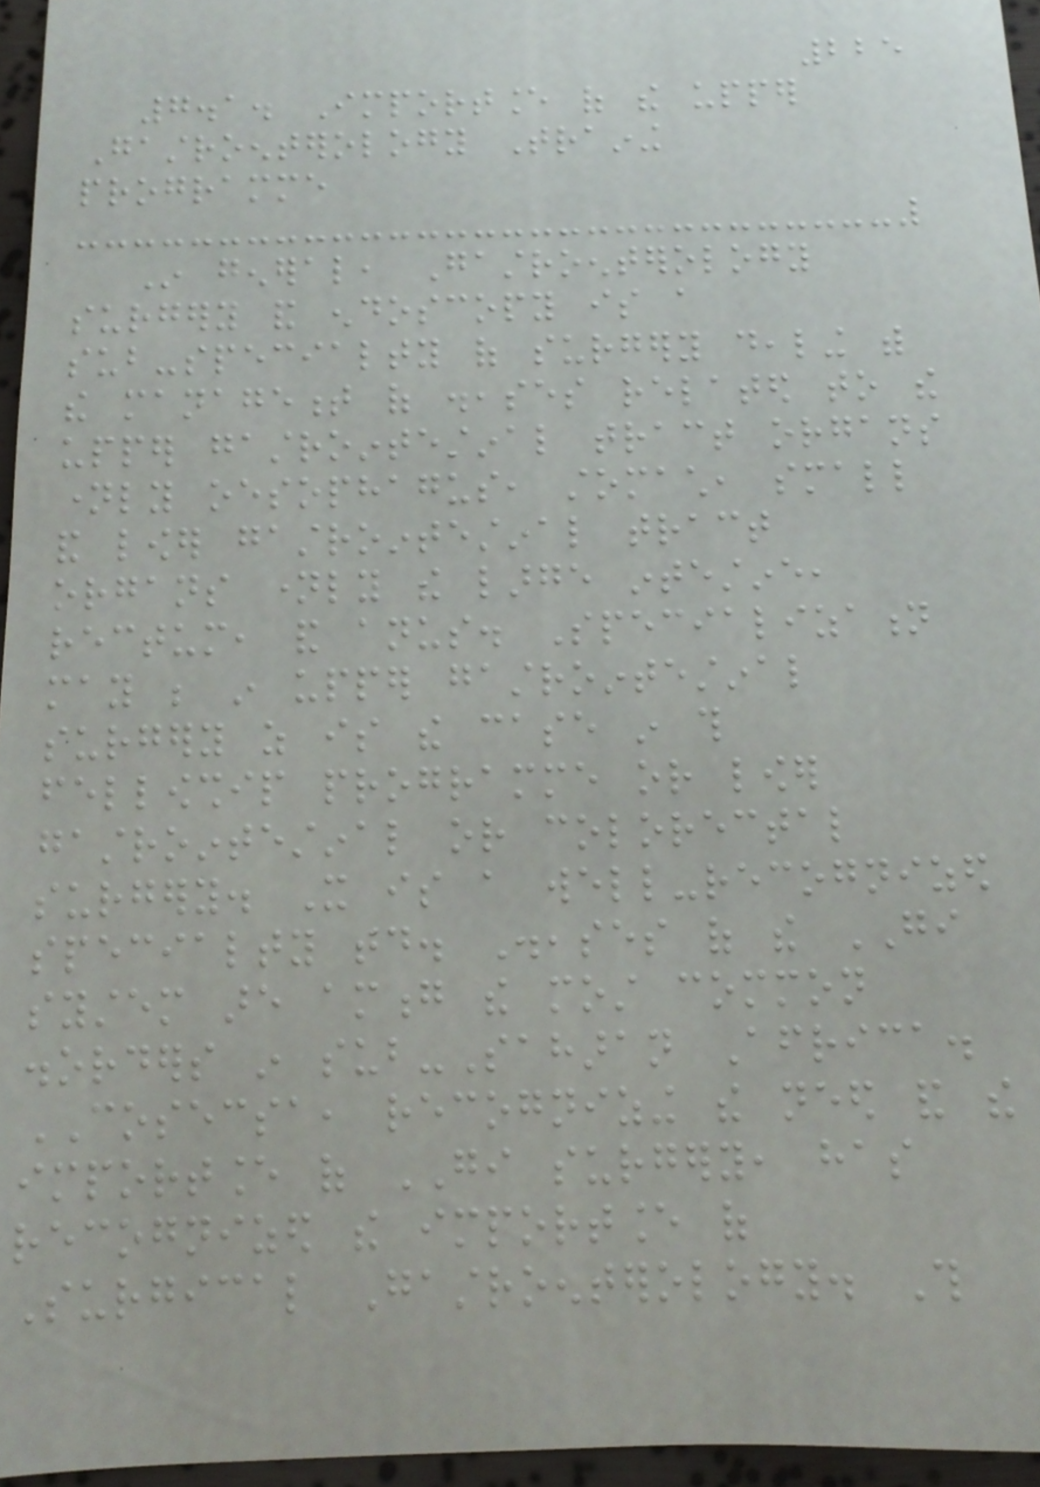225
7.1. Importance of the upper
Gastroenterology Training
programme
In general, Gastroenterology
surgery and endoscopy is a
sub-specialty of surgery dealing with
the management of diseases related to the
upper gastrointestinal tract organs
namely oesophagus, stomach, small
and lower gastrointestinal tract
organs namely the large intestine,
rectum, and anus. Specialization
may be in upper gastrointestinal
surgery as is the case in this
fellowship programme or lower
gastrointestinal or colorectal
surgery. It is a well-recognized
specialty today. Diseases of the GI
system are among the most common
disorders in sub-Saharan Africa.
COSECSA, recognizing the need and the
importance of GI surgery, has
recognized the importance of
Surgical Gastroenterology. This
